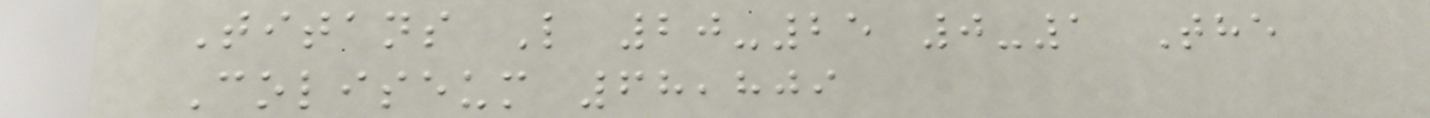Titans L 20-25 0-1 The
Coliseum 68,809
